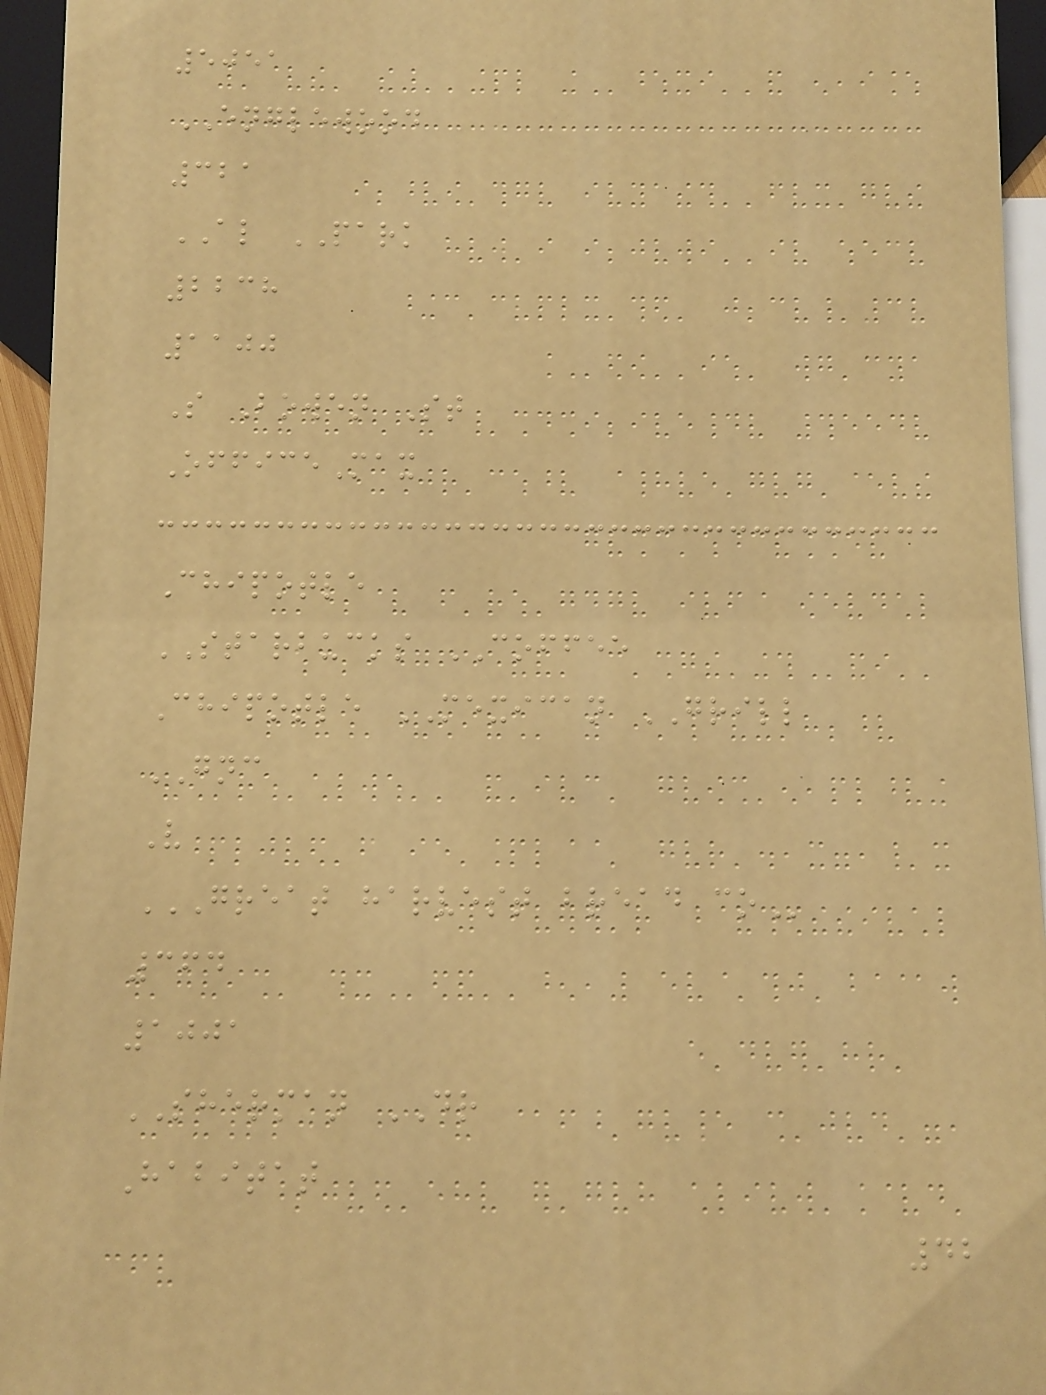5051
ENGLEWOOD
321
AL PARK
2238
1100
S Bowen St
OfficeMax
Chipotle
STARBUCKS COFFEE
Chipotle MEXICAN GRILL
GNC
V
GREAT HARVEST BREAD CO
364
1001
SHERMAN DR
Habitat
42
